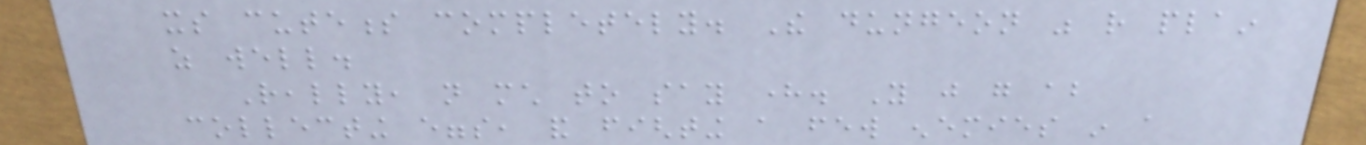its cuteness completely. The dungeon was rather plain
as well.
Really, not much to say here. You just go about
collecting eggs, and fighting a few enemies in a
